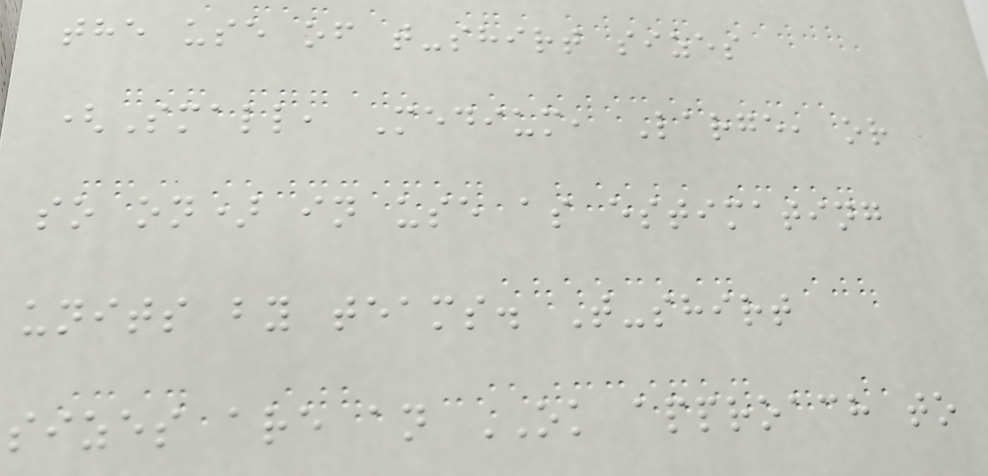the use of t-shirt sizes
(Small, Medium, Large, or
so on) in use as estimating
units by teams. T-shirt
sizes are an OK approach to
